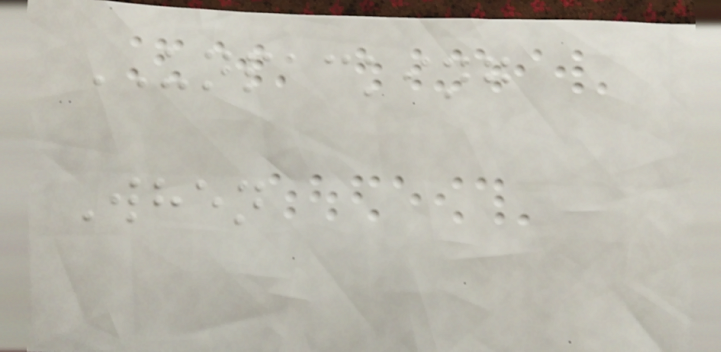UNPACKING
When
